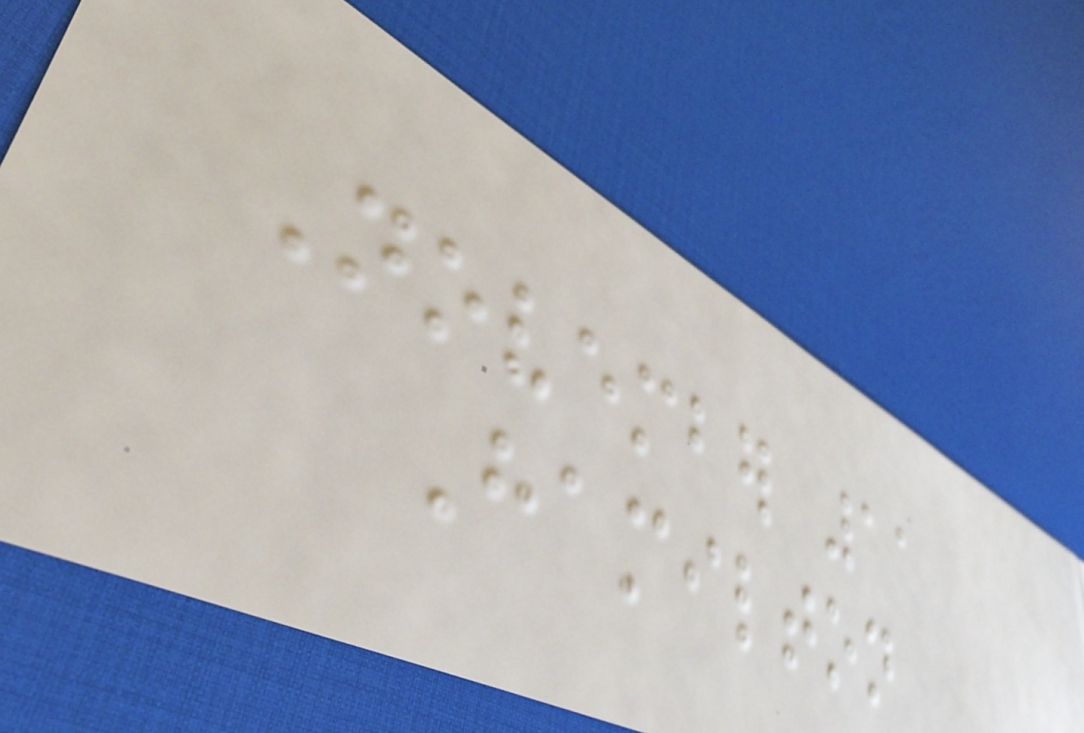November 11
Hamilton
